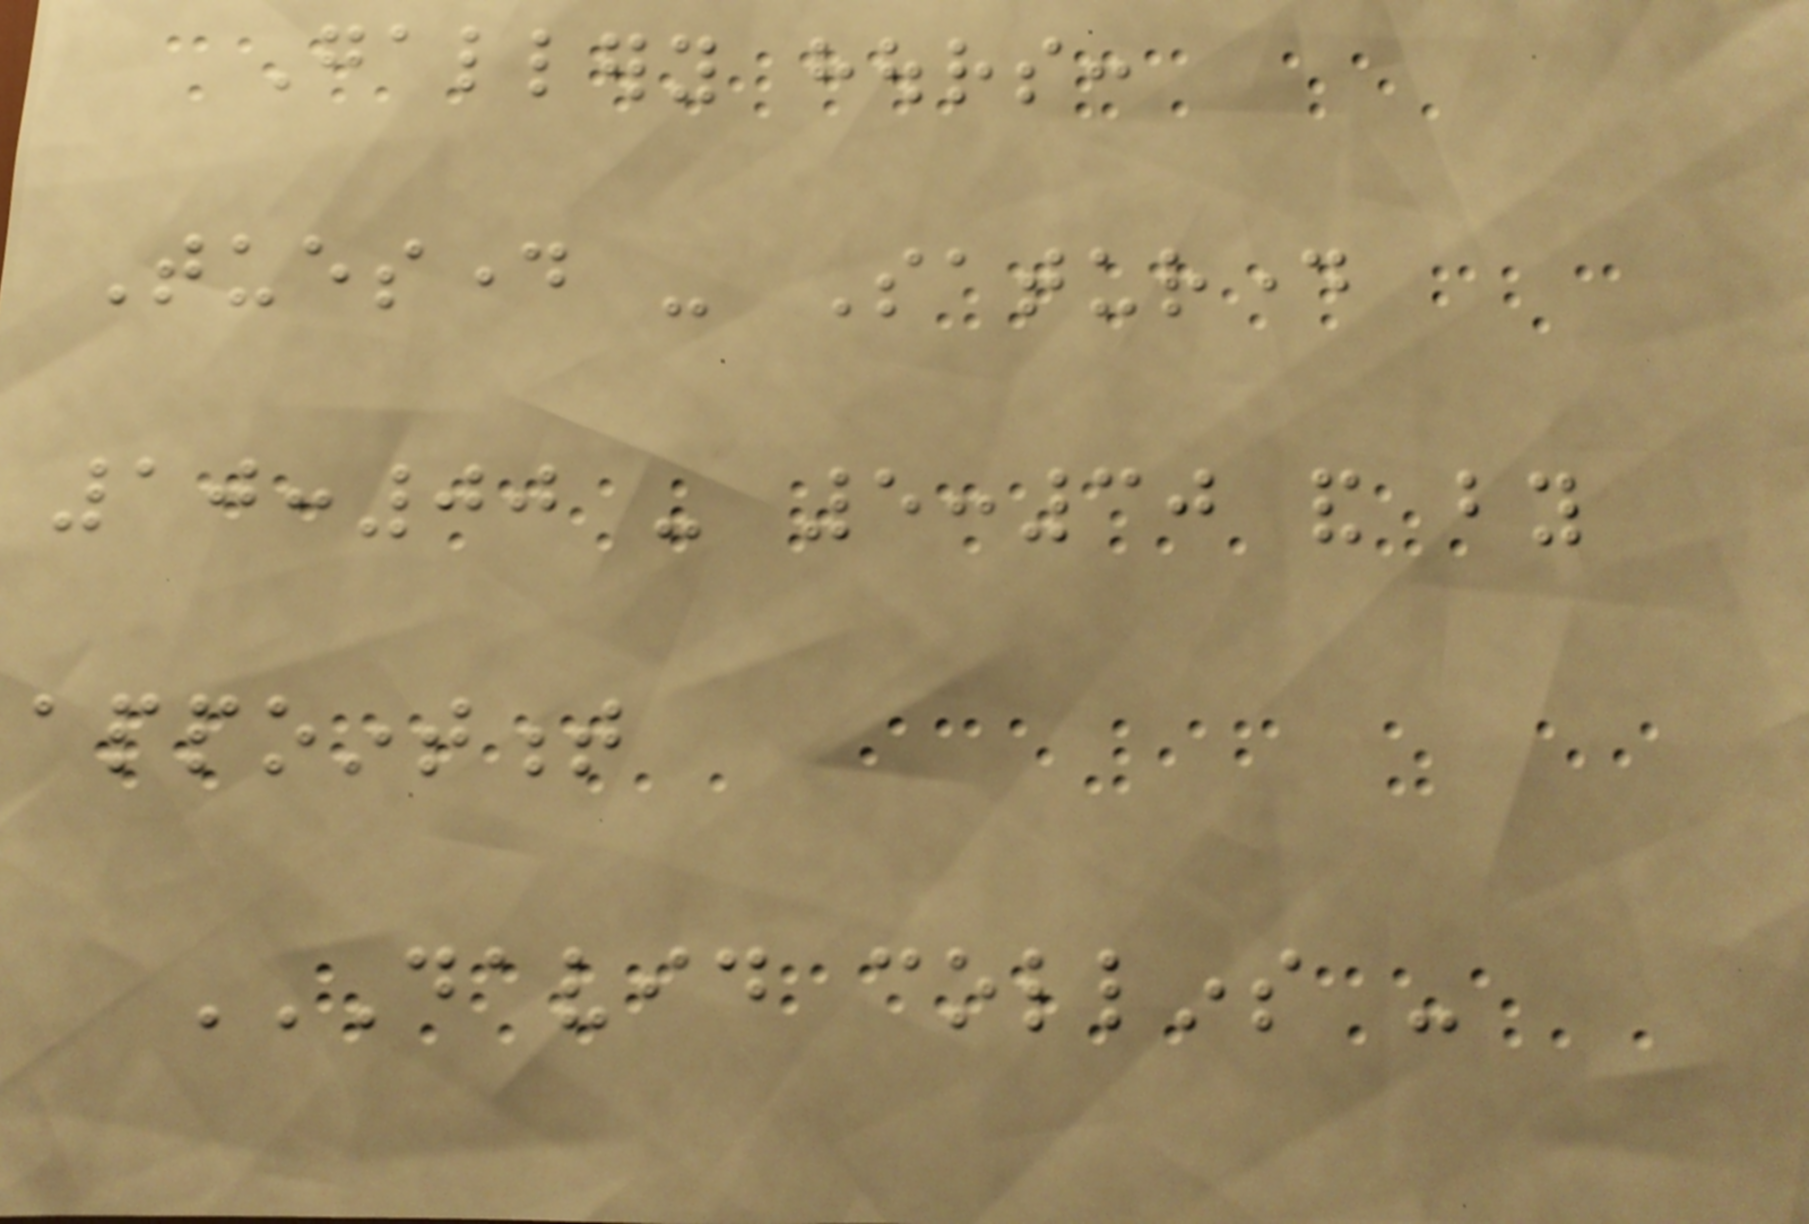Gallery hours:
Tuesday - Saturday
10:00 - 5:30 and by
appointment
DAVID COLLINS -
